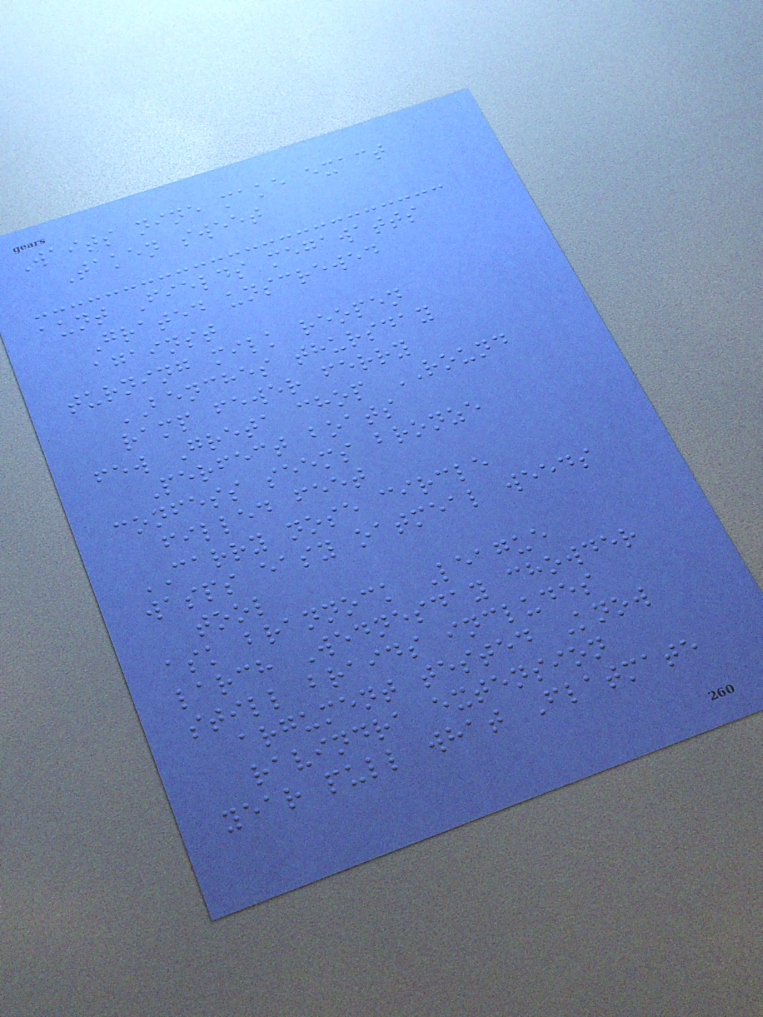Waits nine make exact
Taken sweet
aunt Fields megawatts
Grated unscrewed
against
turning milk reopen
BENCHES thursday
ramp fewer ferry
few Greta chop ROUND
Perfect boats
confess seems bronze
filled feet
CARRY nose circle
wasps easy oatmeal weeds
tool
ask brannock League
larch Wednesday chowder
still braids includes
argument tested Know
ravindra extension
year pull what Flatmate
